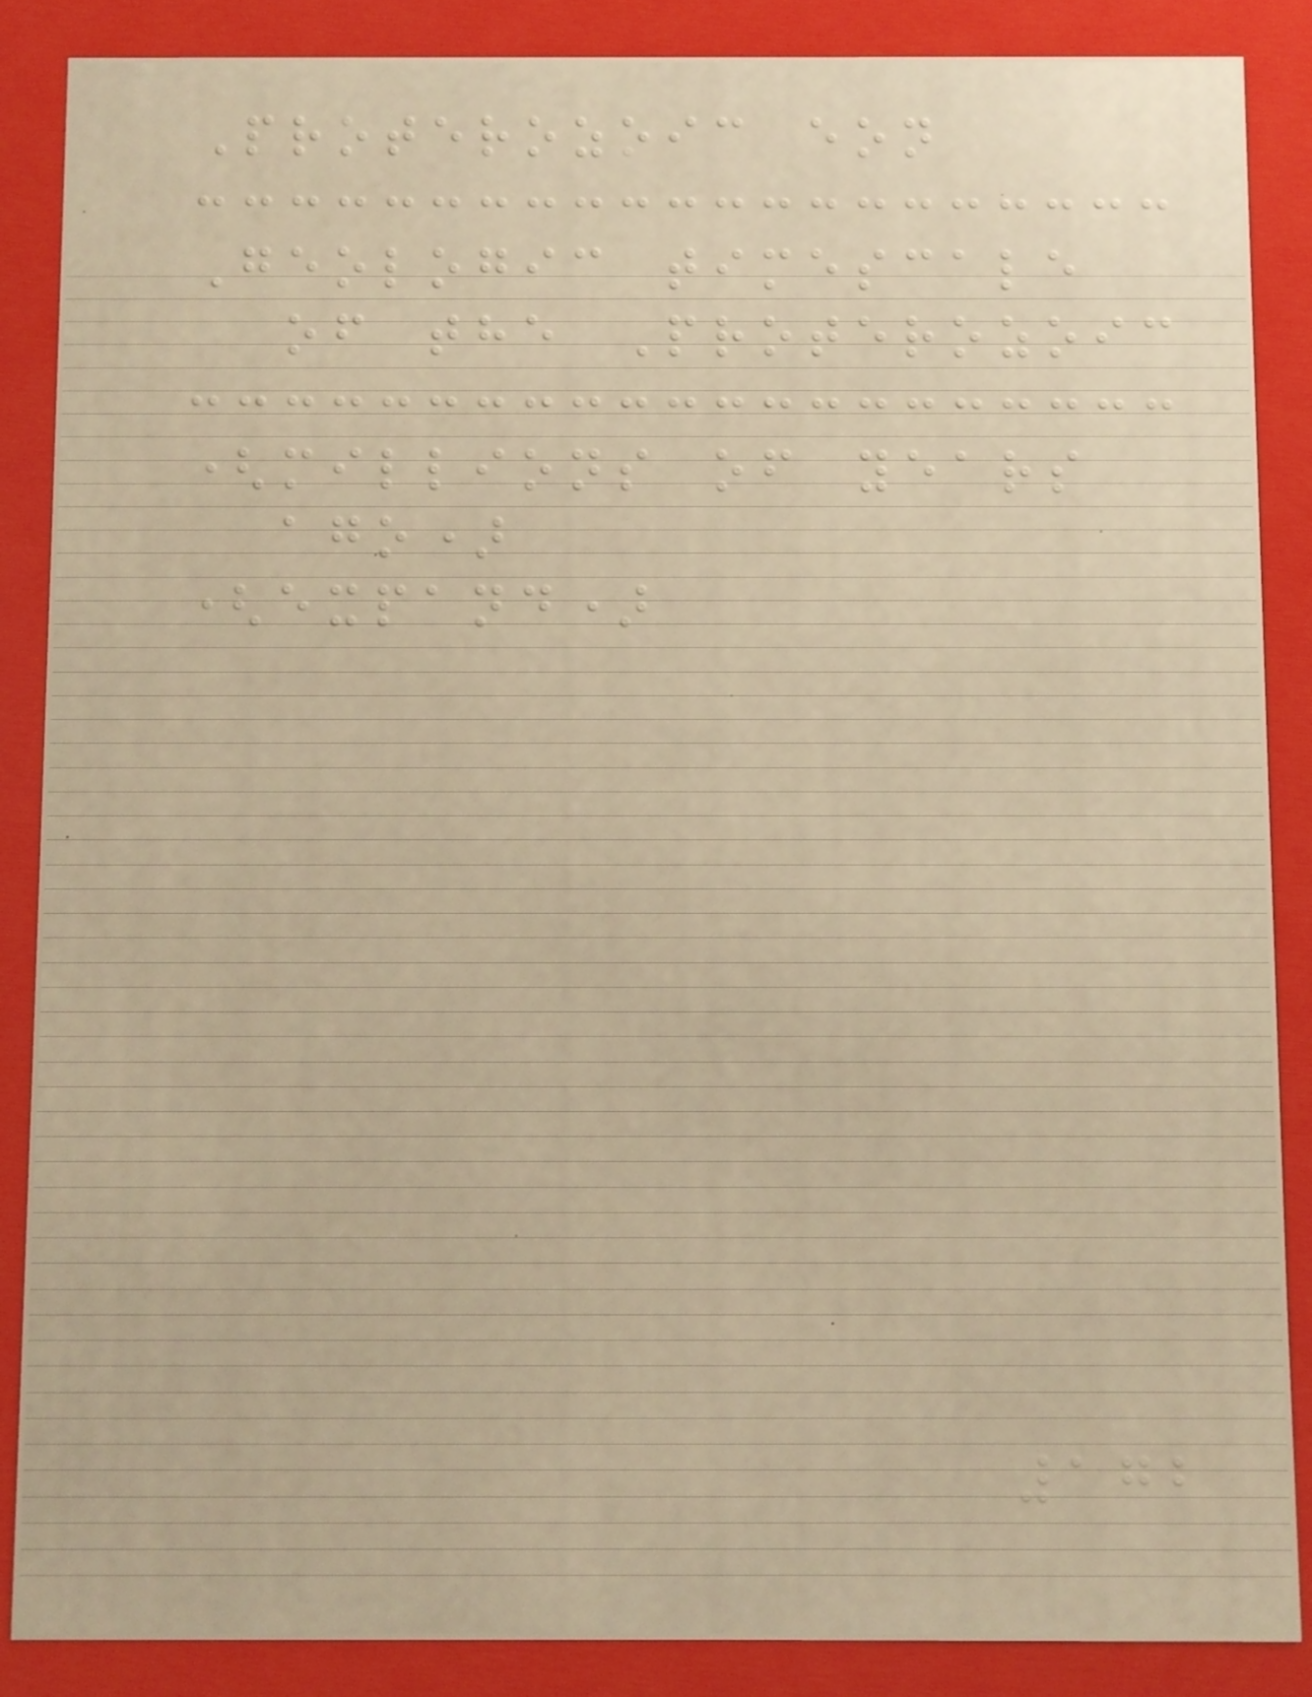Proterozoic eon
Geologic timescale
of the Proterozoic
(millions of years
ago)
(expand)
172
